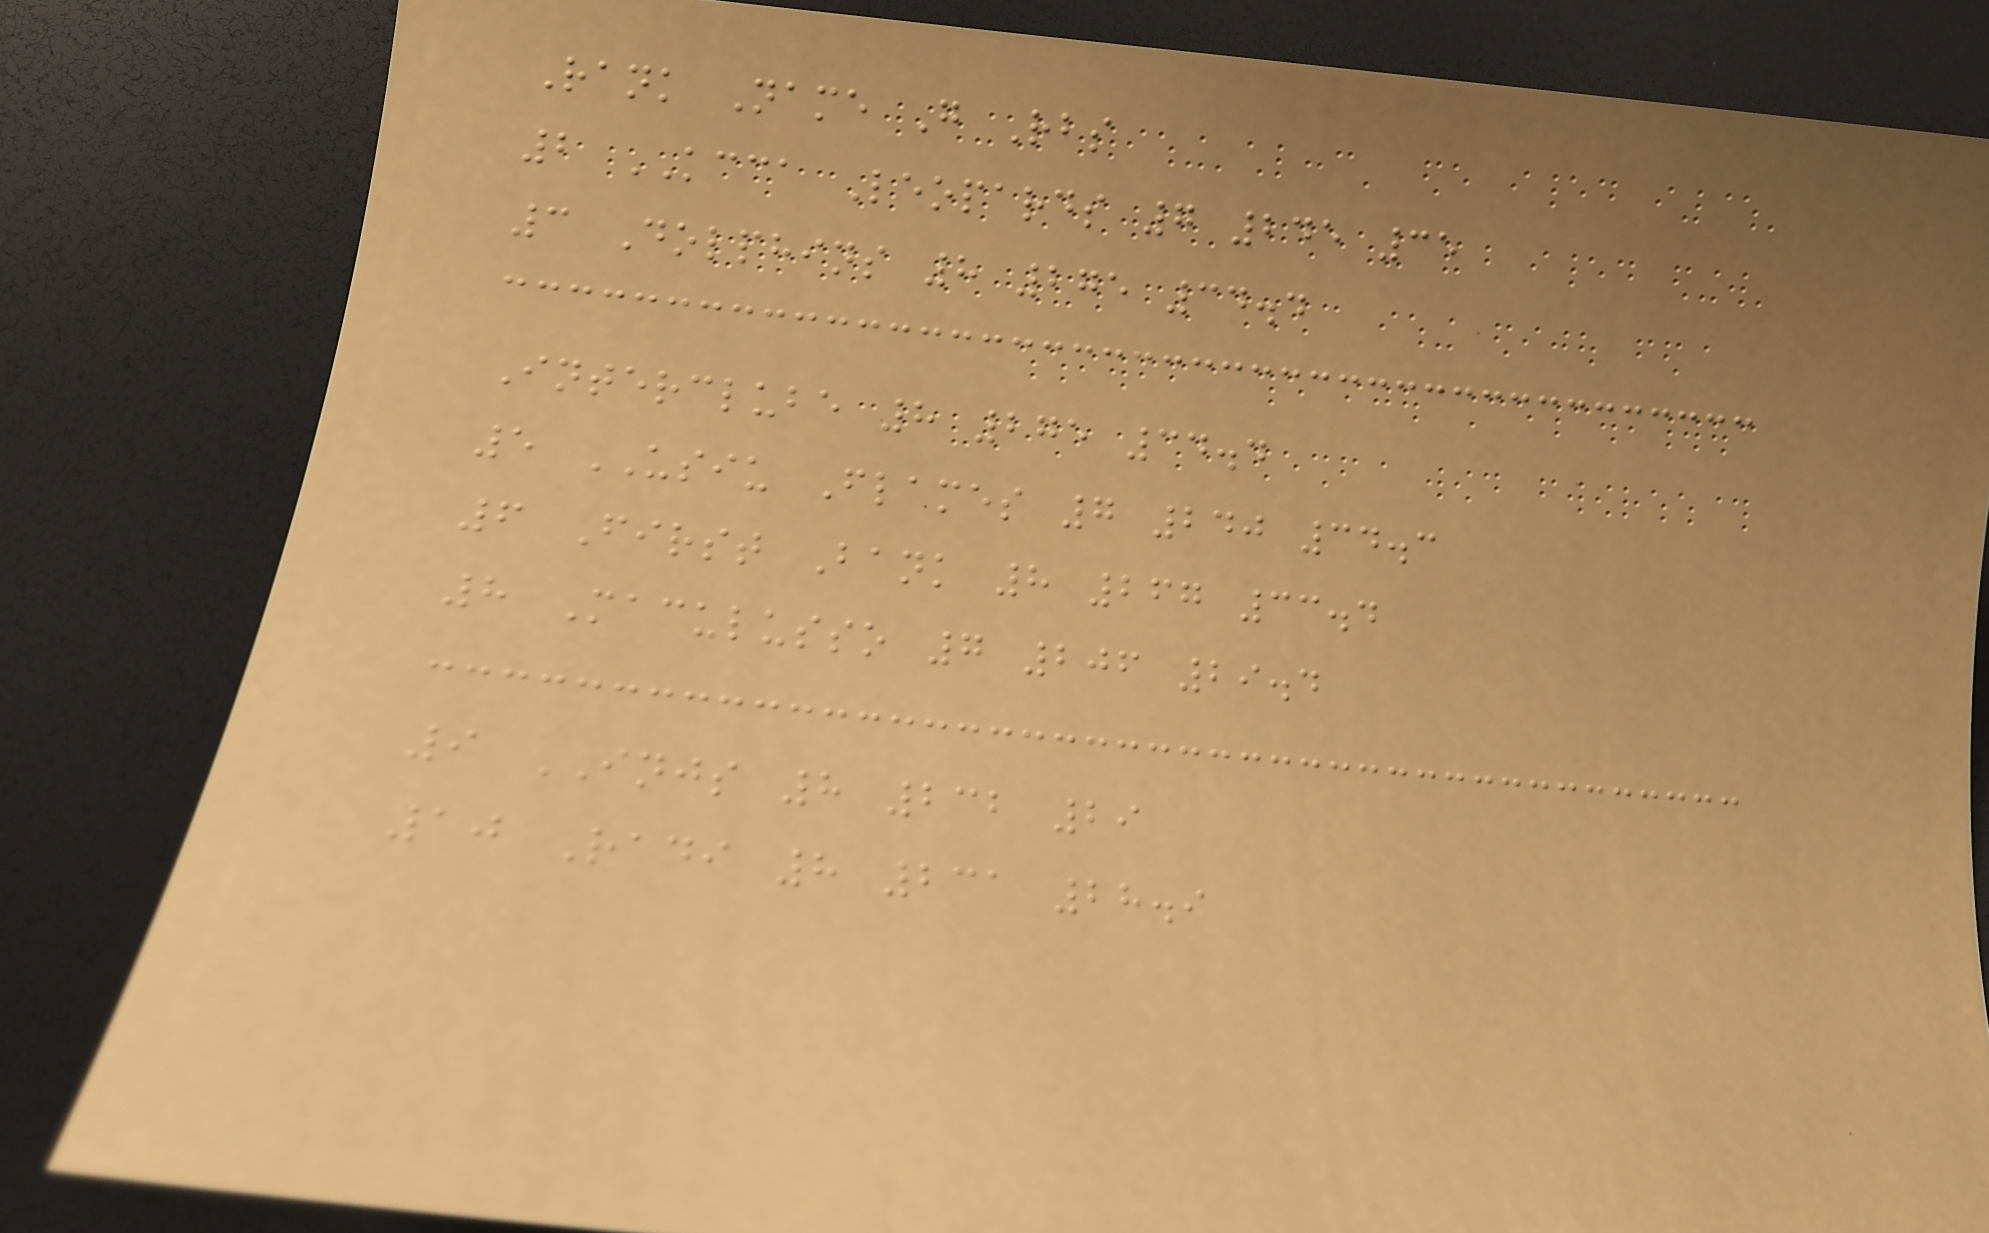Rank Name G Rbs
2 KCCA Leopards 7 245 35
3 Dolphins 8 275 34.4
Interclube 8 275 34.4
5 USIU Flames 7 240 34.3
6 First Bank 8 267 33.4
8 Maculusso 7 206 29.4
9 INJS 8 232 29
10 Radi 8 231 28.9
